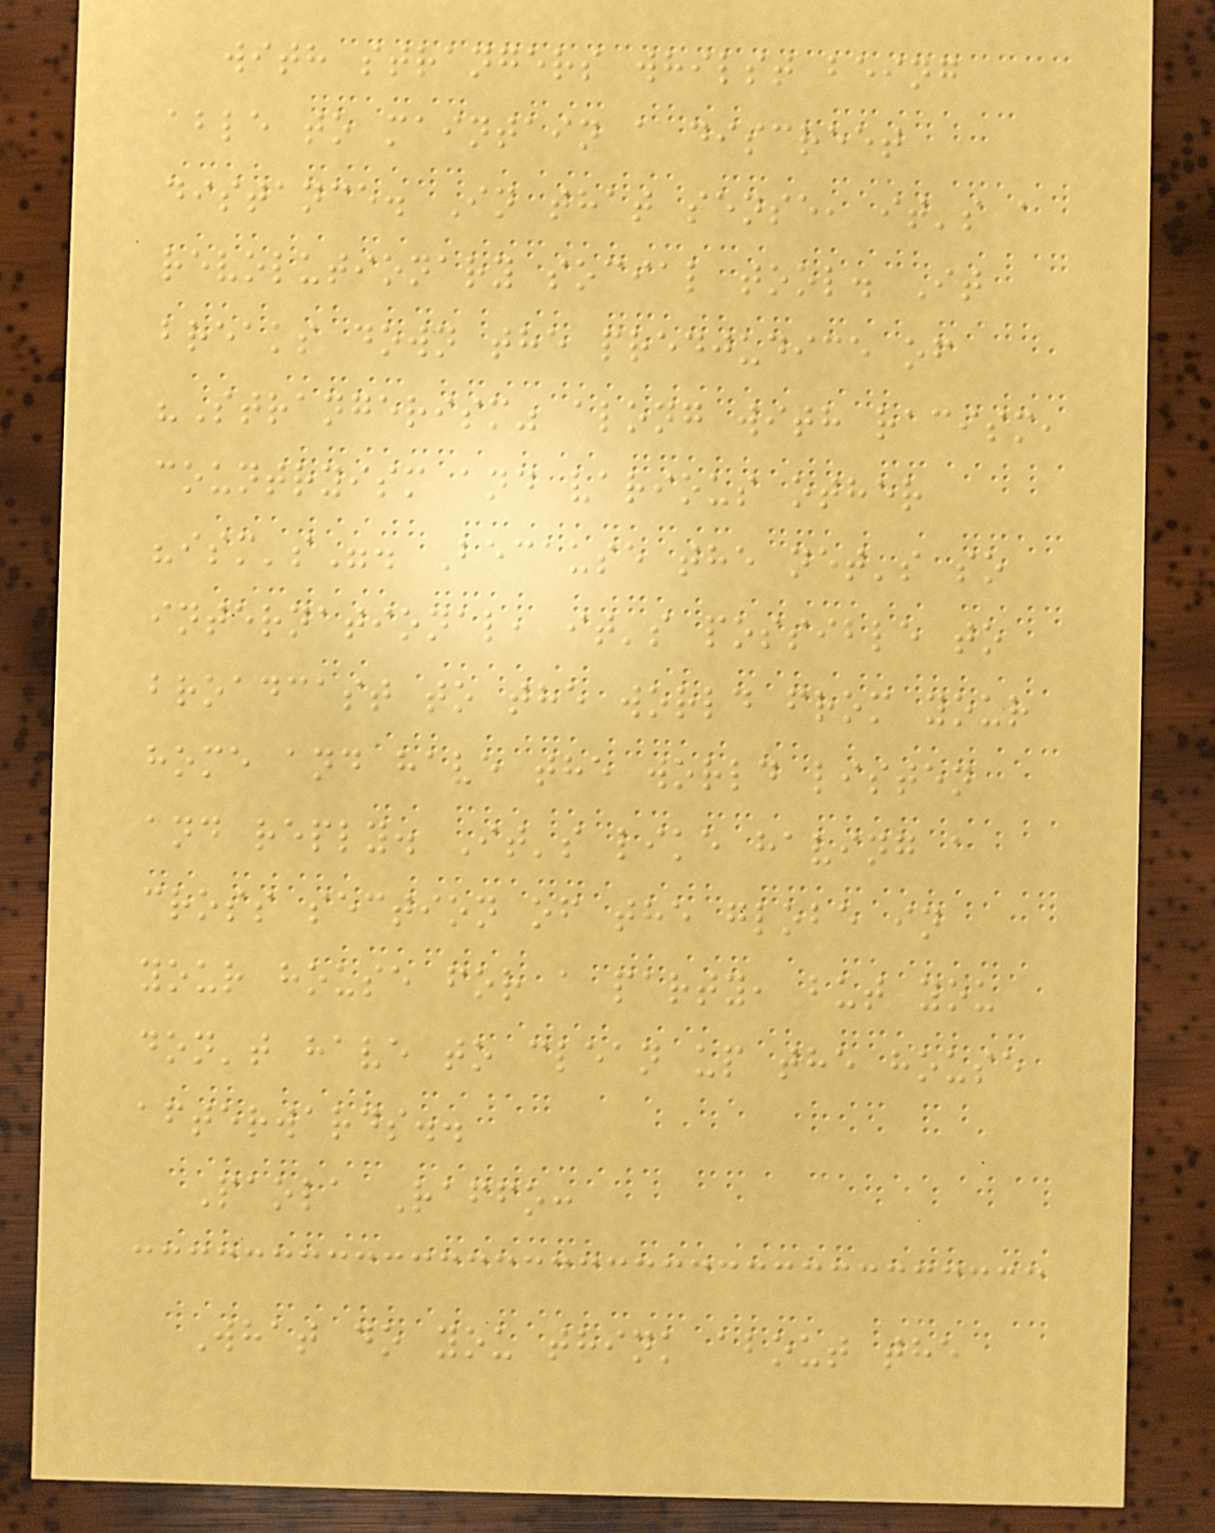with strangers whilst being
able to maintain a discreet
distance. In that sense, it's a
revolutionary social tool. It
breaks down the predjudice of
"Strangerism" along with racism,
countryism and various other
"ism's". Because the net's so
international, it's possible to
broadcast to the world from your
home and have the world listen
and reply. It's like having a
cross section of the globe in
your house for a party, but you
don't have to clean up the house
afterwards..
Paola Raffo:
What do you think about the
